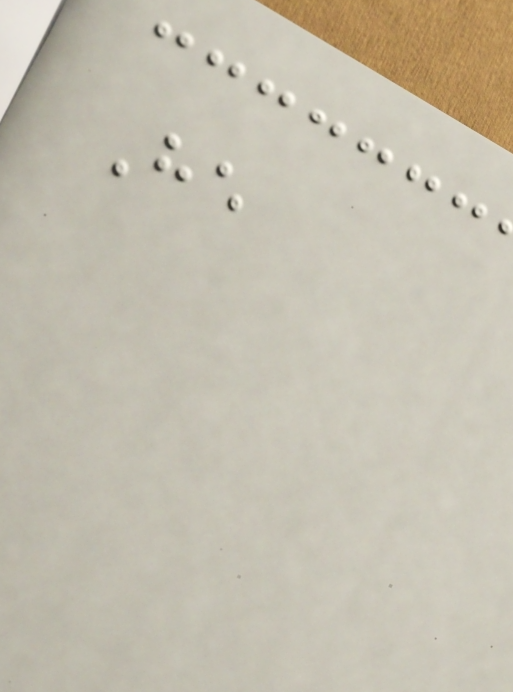He
